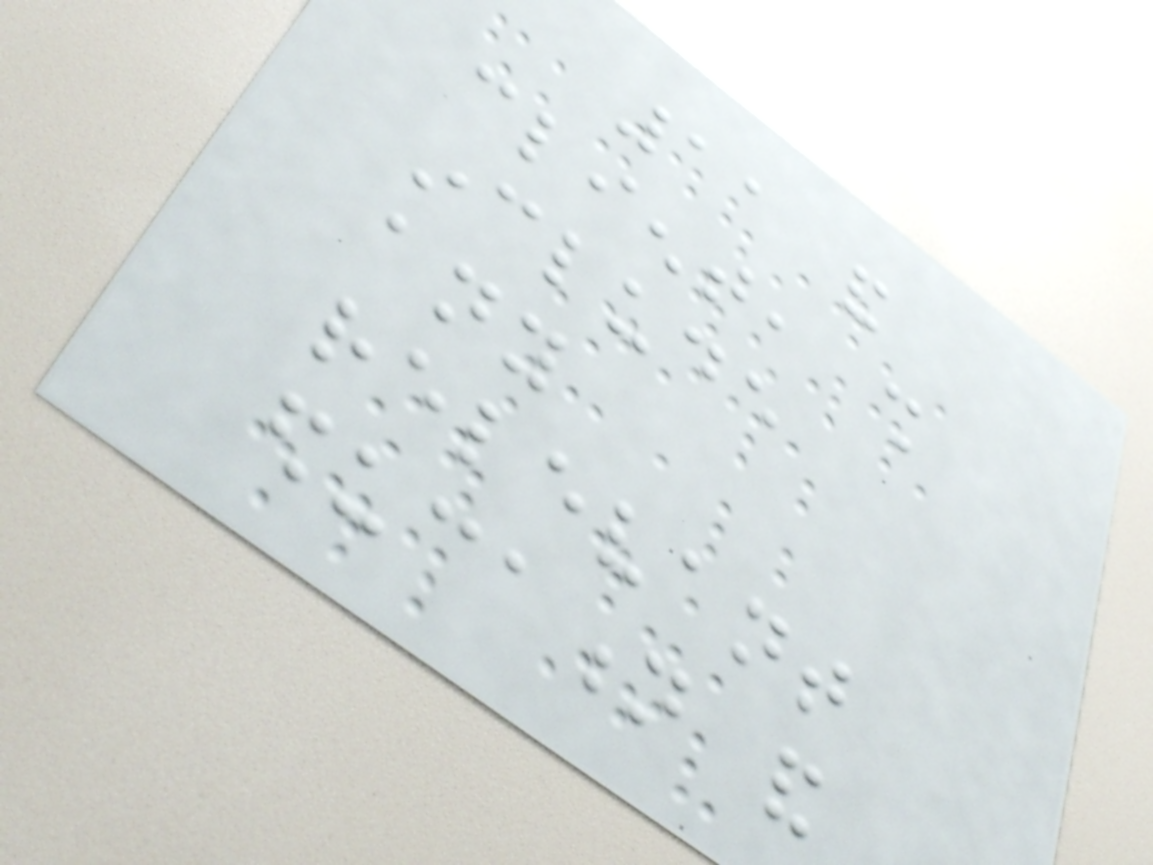11 and
client, shall
include
any
relevant
education and
